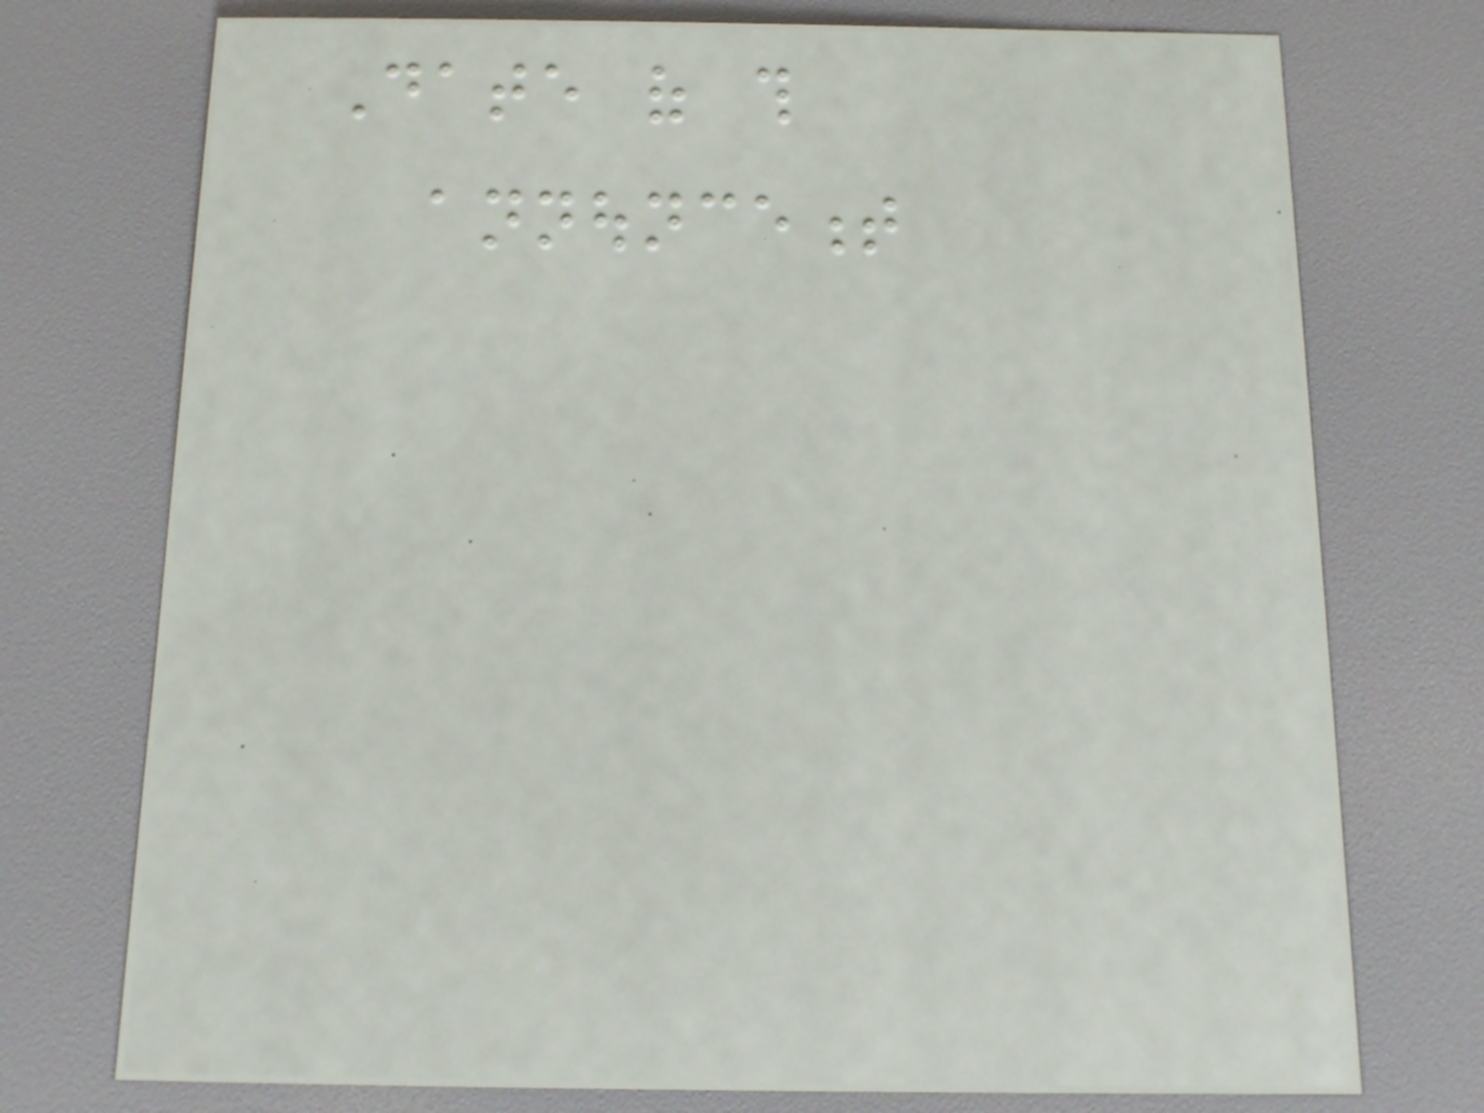Date of this
announcement
